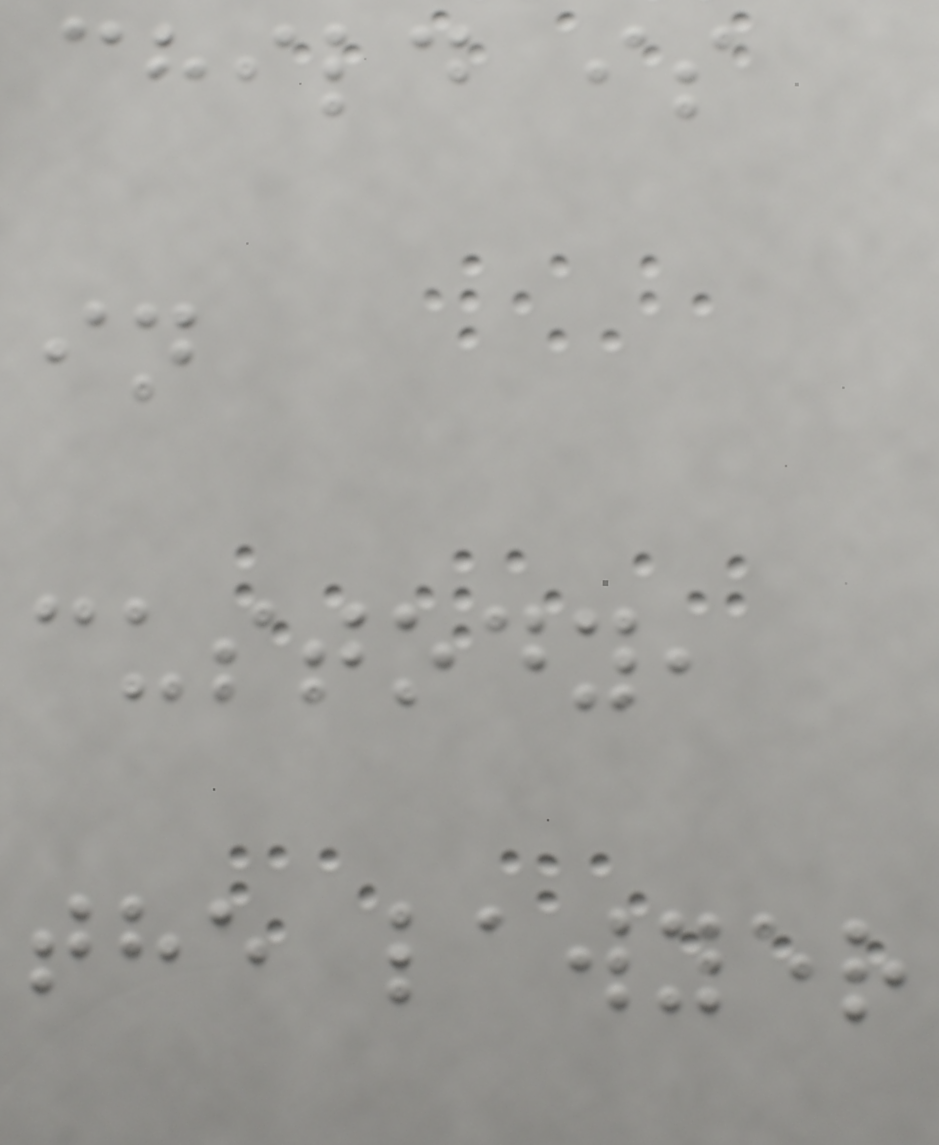child is
in
custody,
the lawyer
